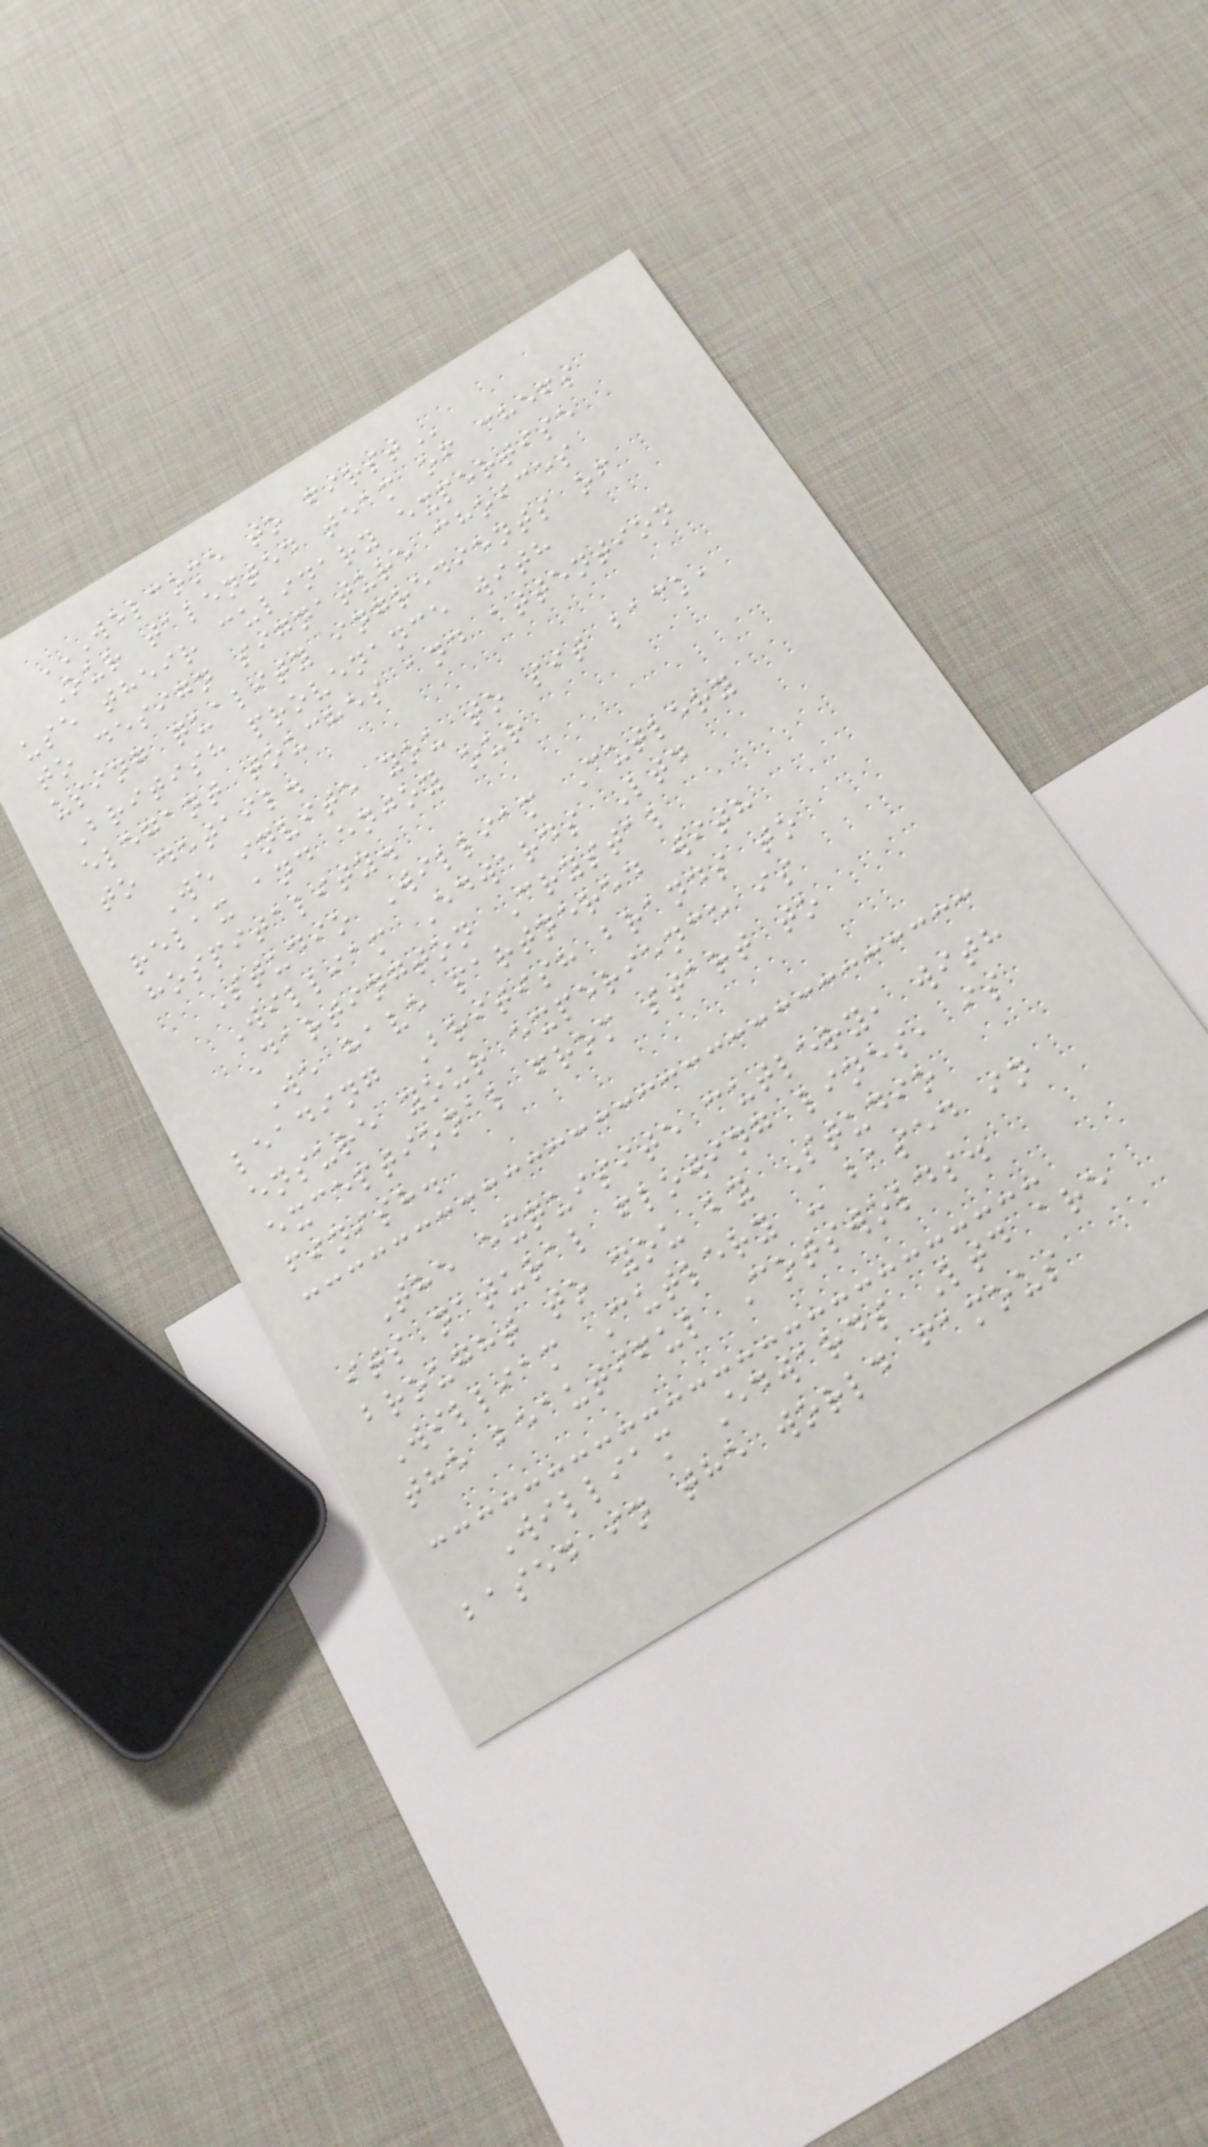WELCOME TO FIRST
Our talented team of chefs
use their culinary expertise
to design signature choices
using quality ingredients of
British provenance with
elegant touches and attention
to detail.
We invite you to sit back,
relax and enjoy our
hospitality.
Studio William Cutlery
William Edwards Ltd
Dartington Crystal
We have partnered with
leading British brands to
ensure your experience is
exceptional from start to
finish.
The exquisite cutlery, with
its natural flowing lines, is
brought to you by Studio
William Cutlery - based in
the beautiful Cotswolds.
William Edwards Ltd are
based in the world famous
